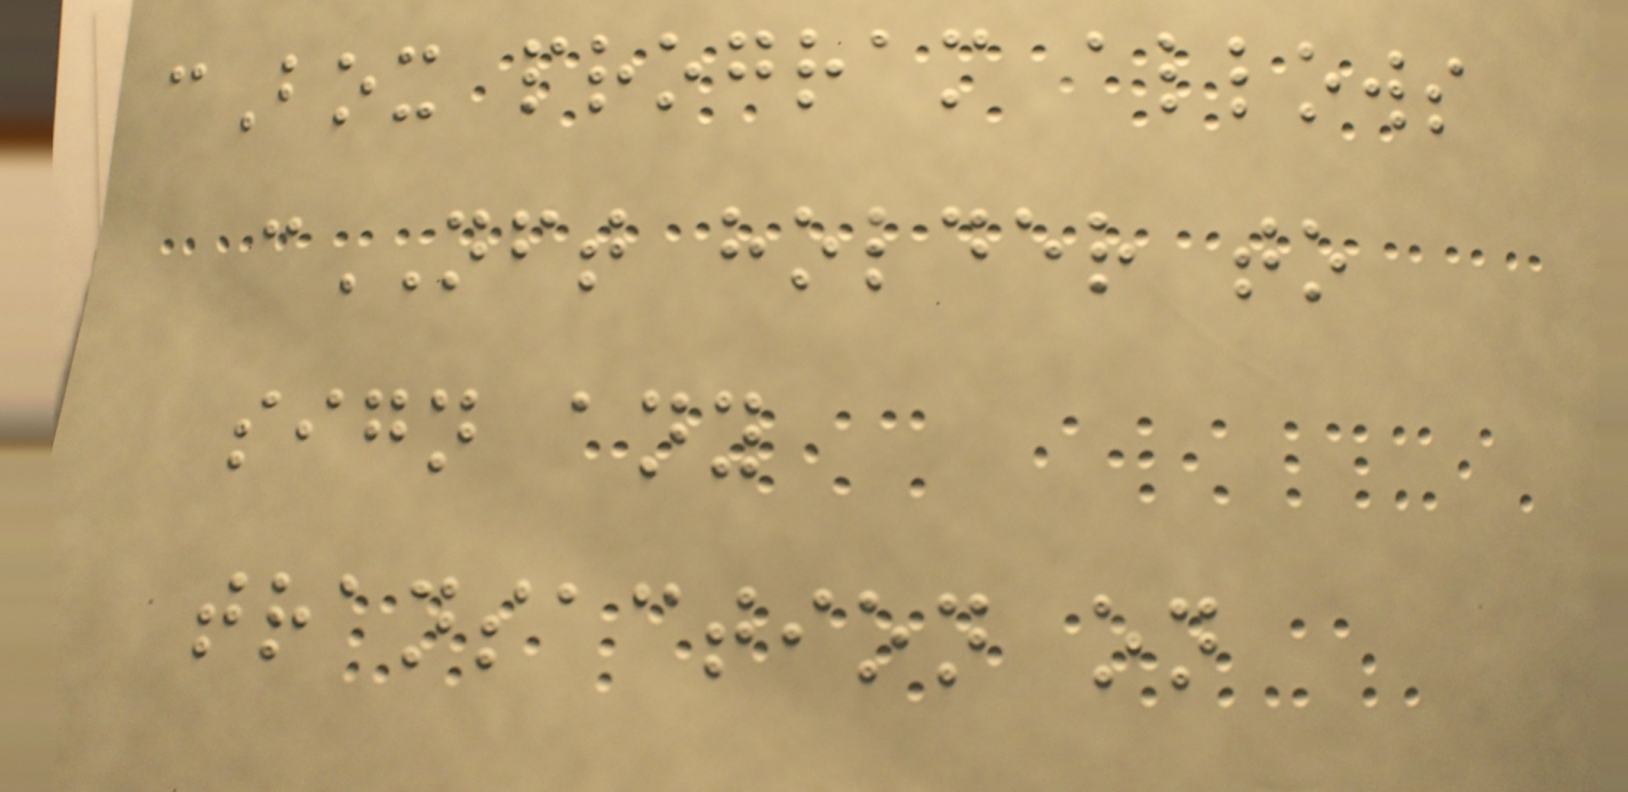cBox program allows
cNFT holder to
sign any
transaction on
